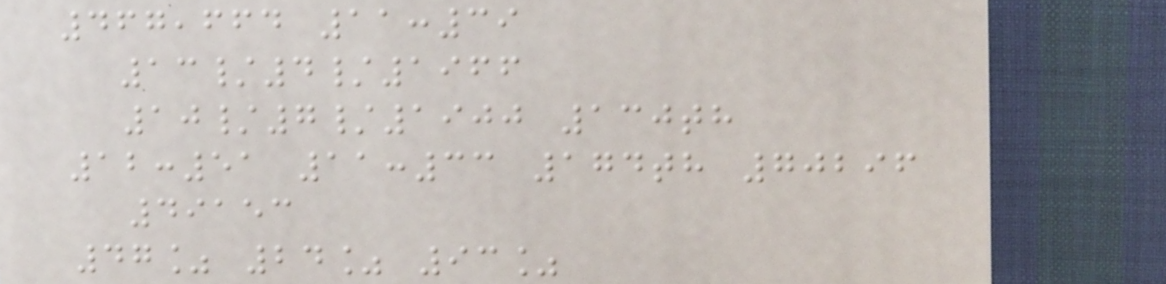467,664 11:39
13/4/1966
10/7/1900 130th
12:51 11:33 174th 70296
49153
47% 24% 93%
